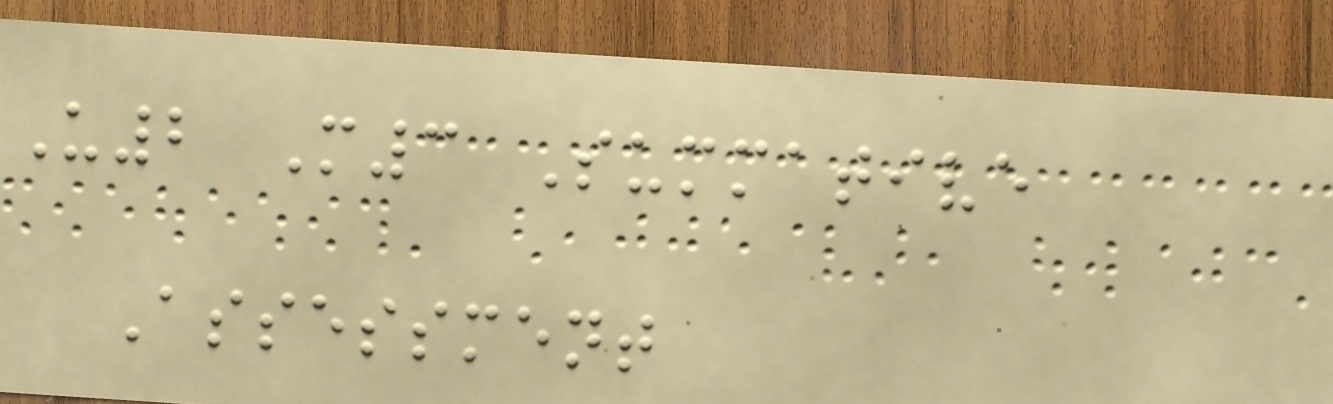U2 M3 Summative
Assessment
